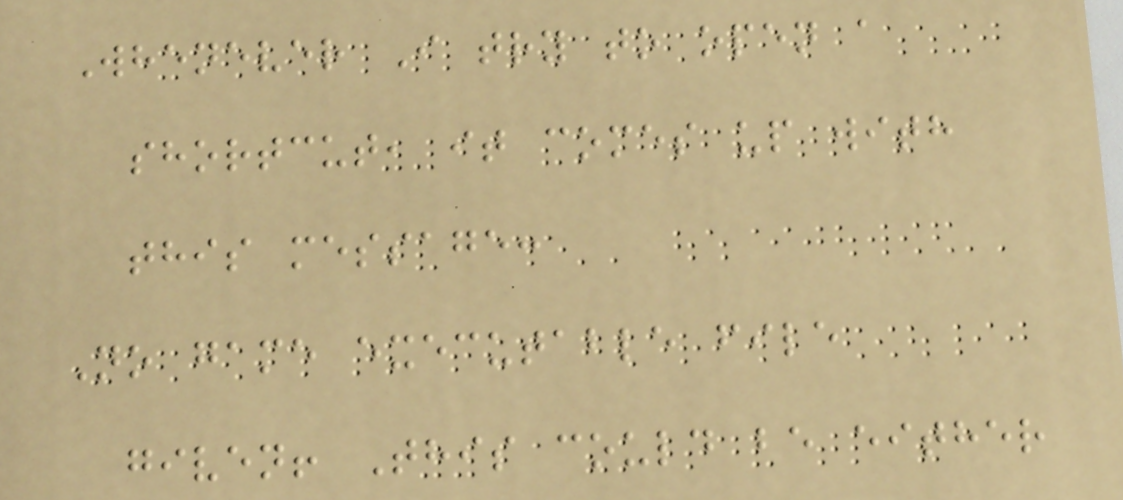Whenever I try to open a
shortcut, it comes up with
this message:
No game executable file
given! This could be either
